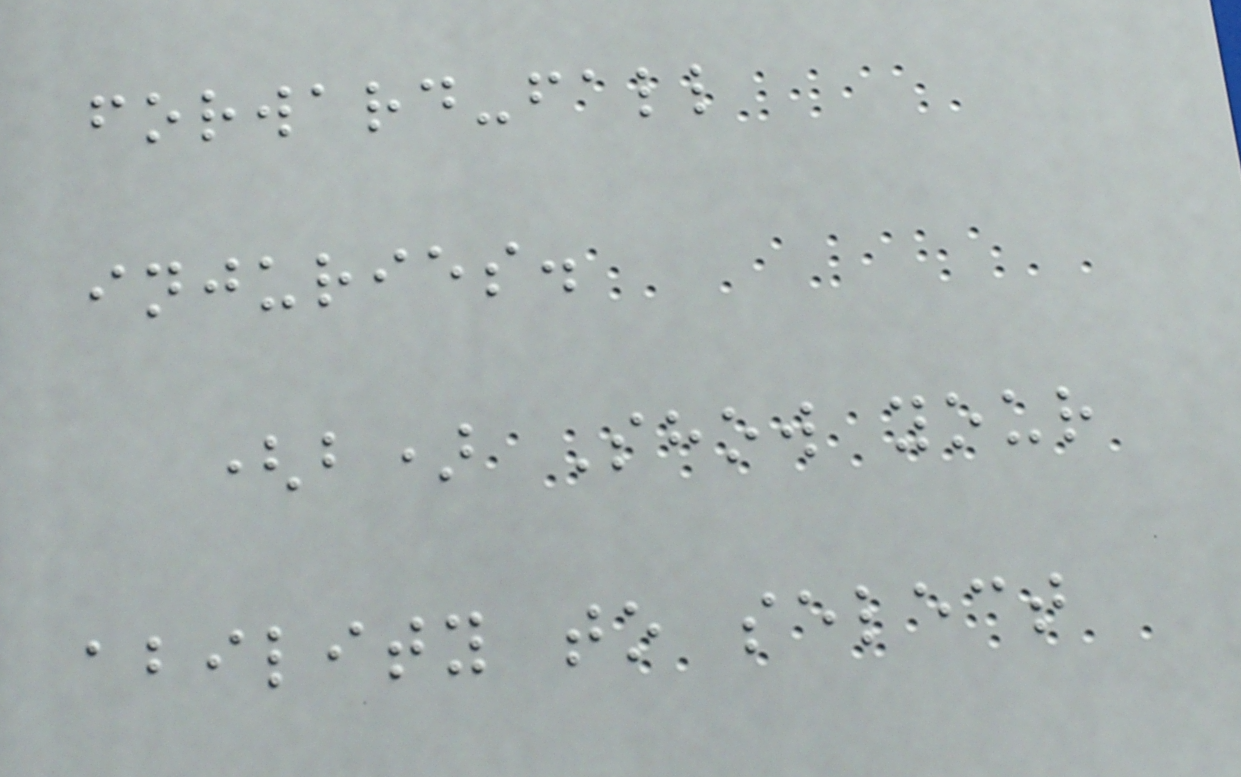forward-fall
injuries.
(b) Show your
ability to select
